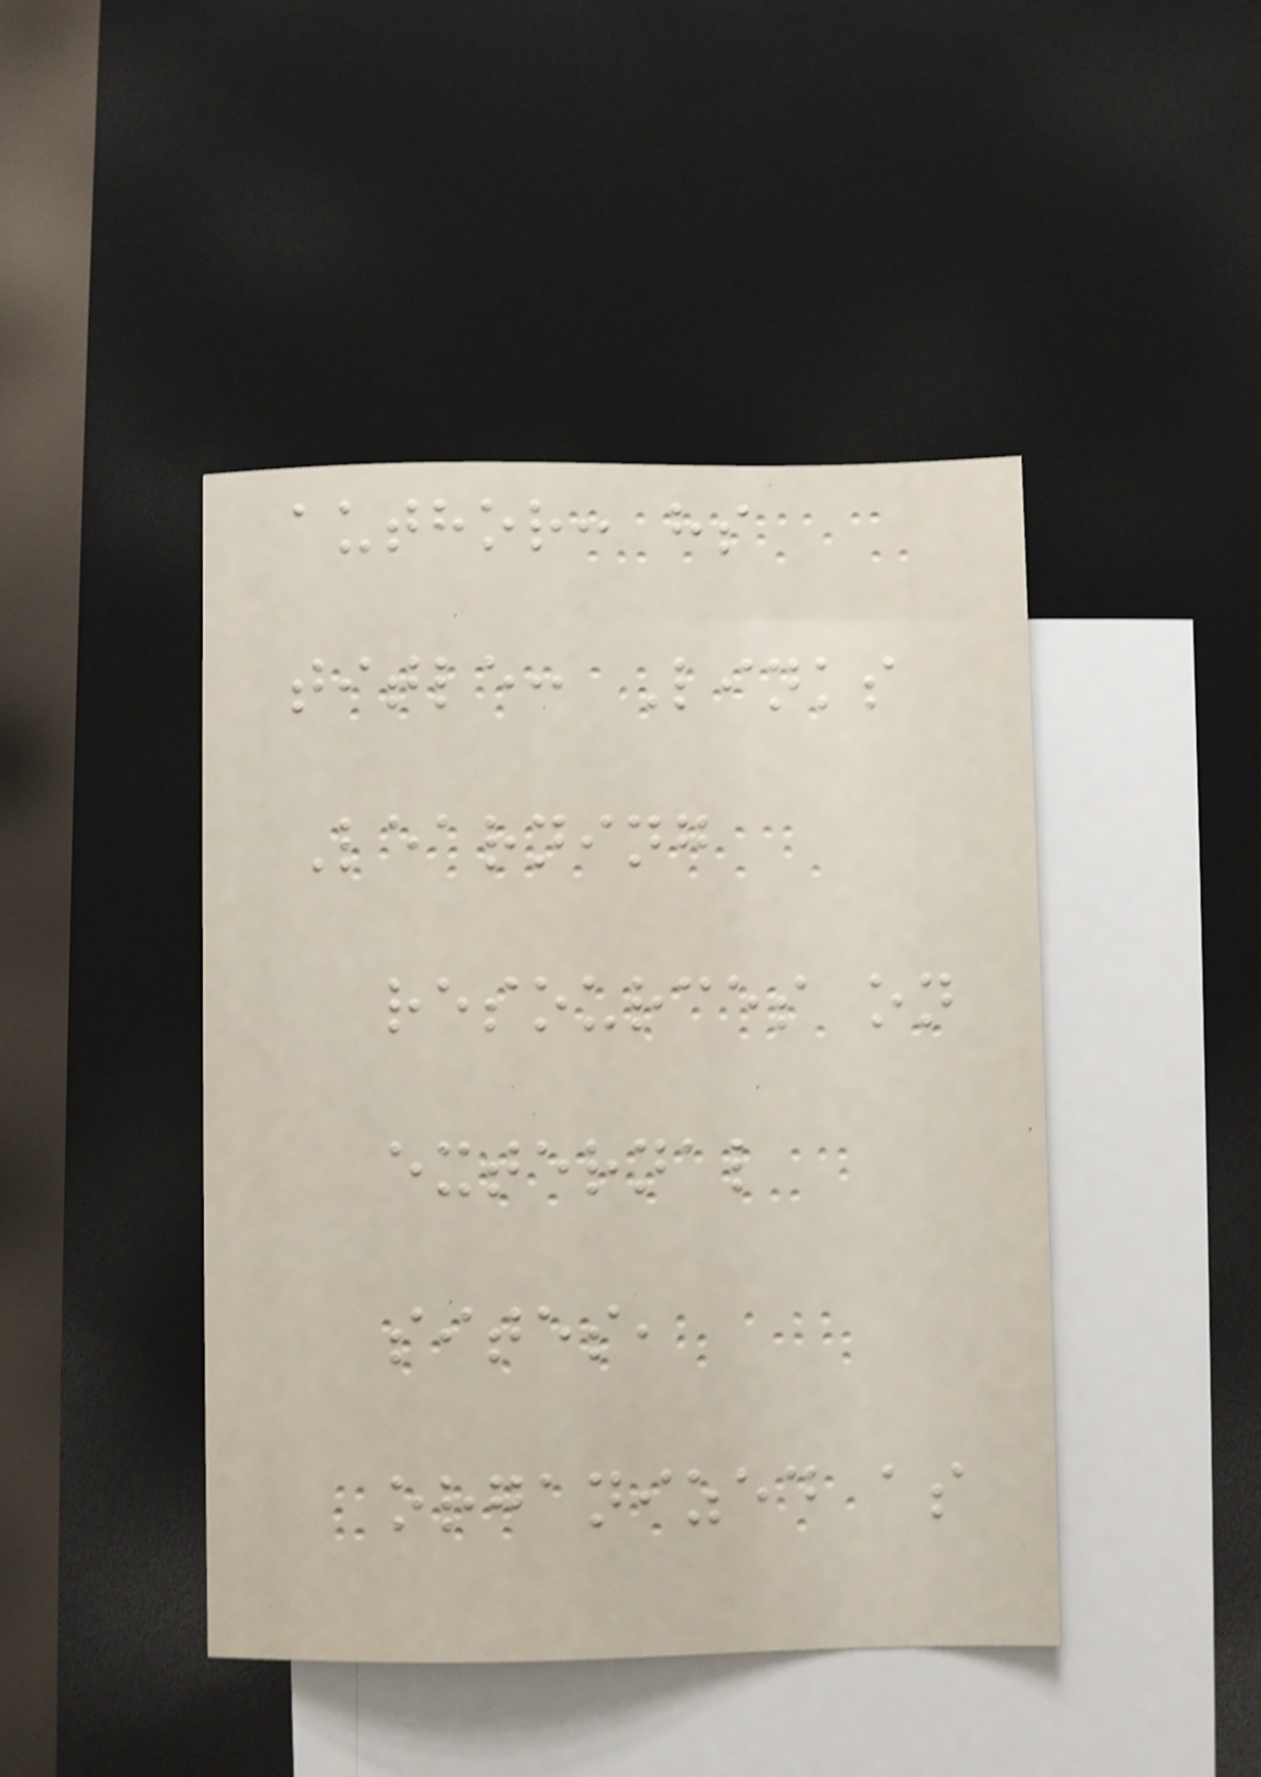author: hs
title: Links
Learning
resources on
external
sites,
organized as
